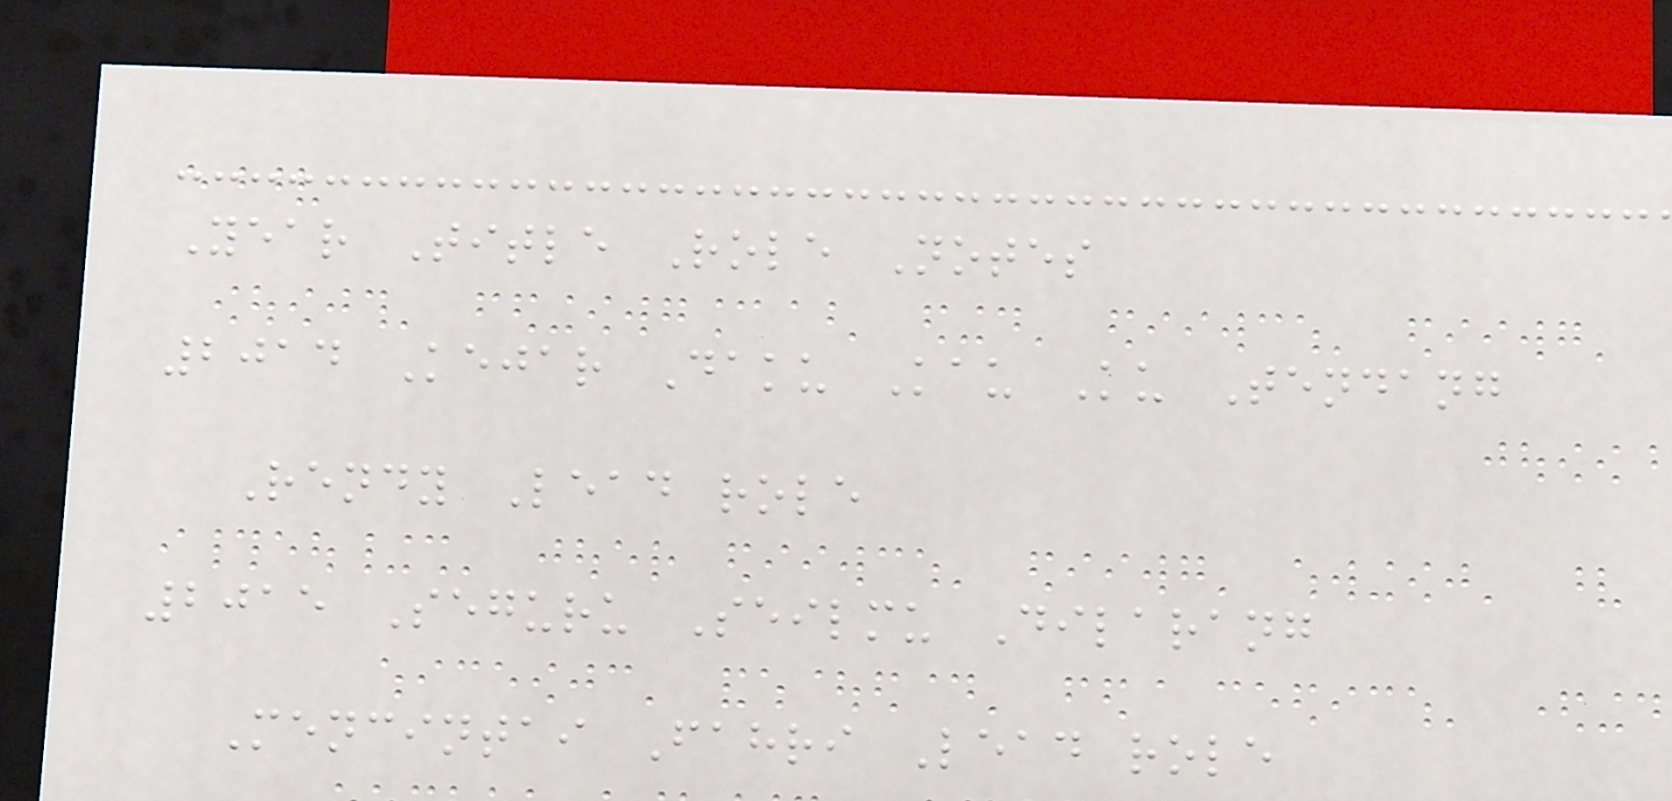Year Title Role Notes
2014 Kejar Daku Kau Ku Tendang
Rendy Lead role
2015 Seguru Seilmu Dilarang
Mencintai Fahri Lead role
